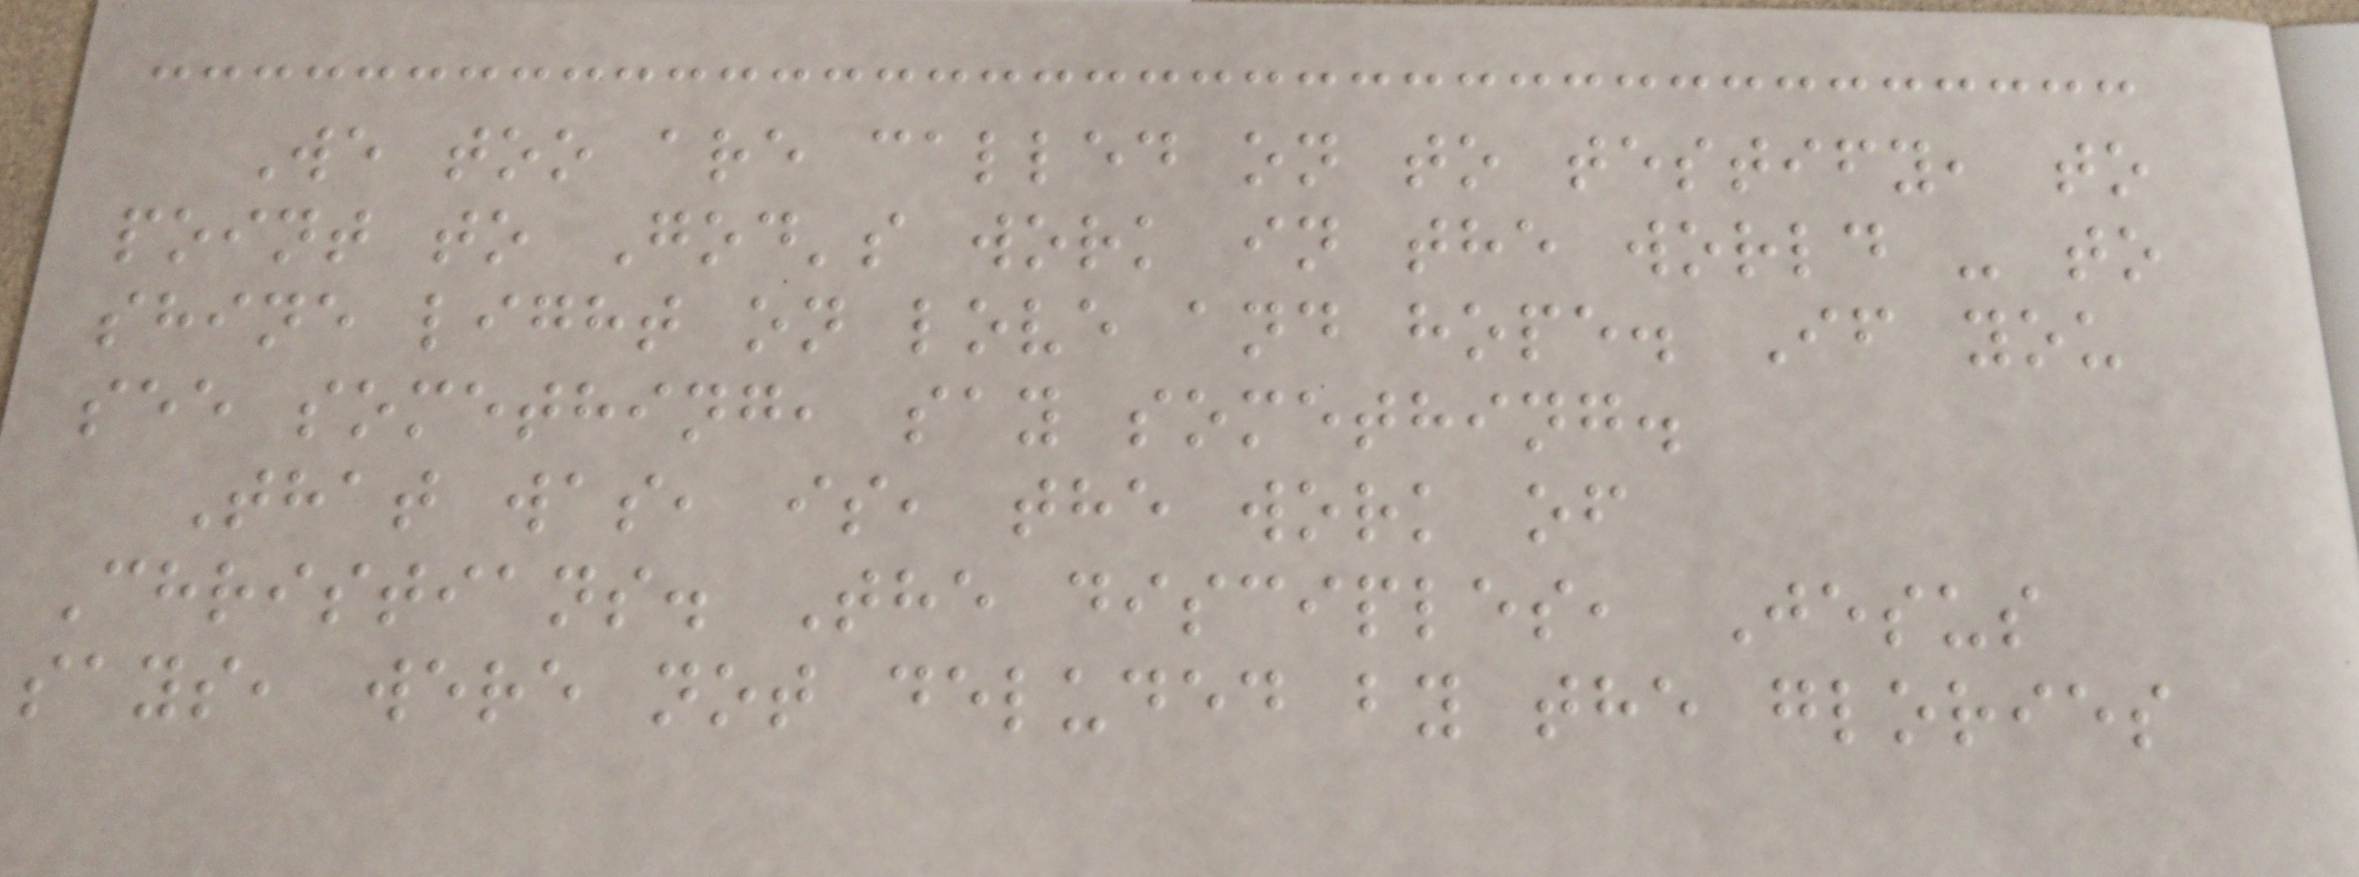We too are called on to testify, to
point to God's work in the world - to
shine light on love and hope. If you
see something, say something.
That was, is, the work of
Christians. The disciples, Jesus
says, were not deluded by the glories
